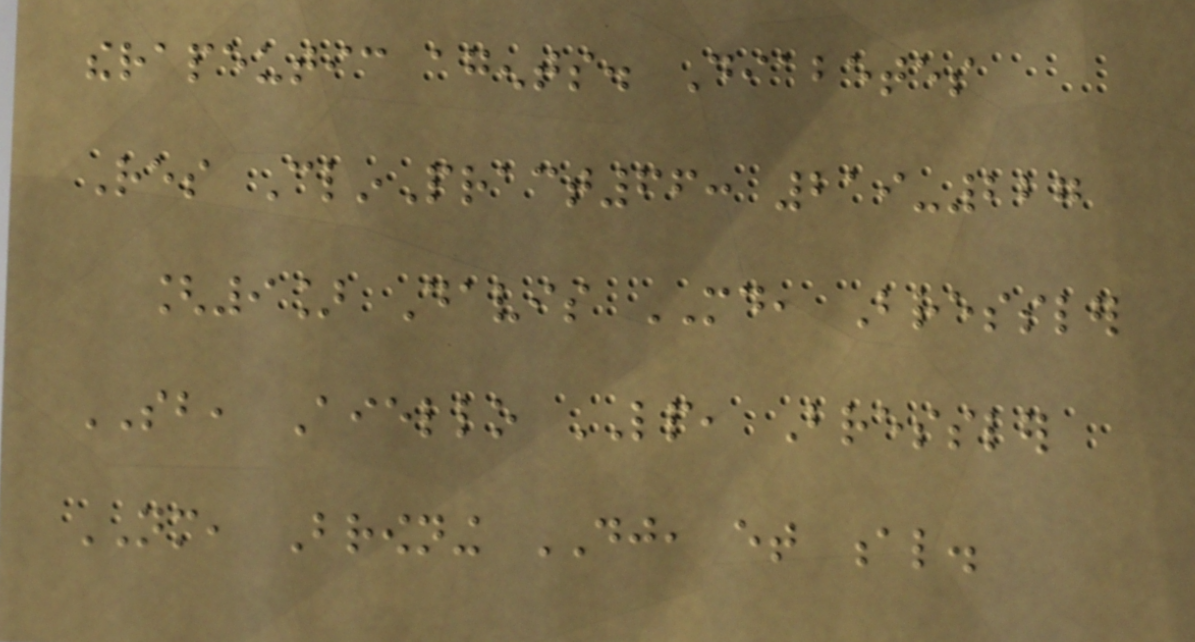therapeutic agents. Diabetes
Res ClinPract66: 219-227
[9] Davis MD, Bressler
SB, Aiello LP, Bressler
NM, Browning DJ, et al.
